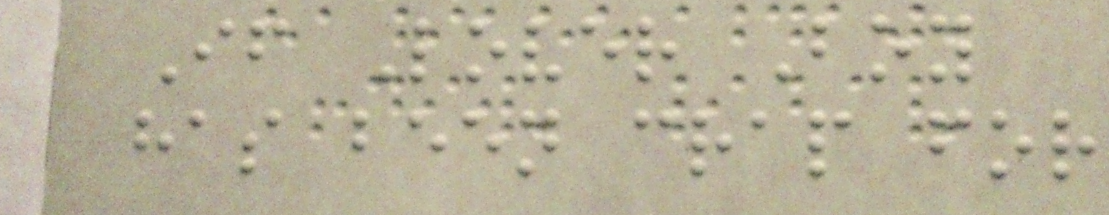If Lover Boy
has been crap for
